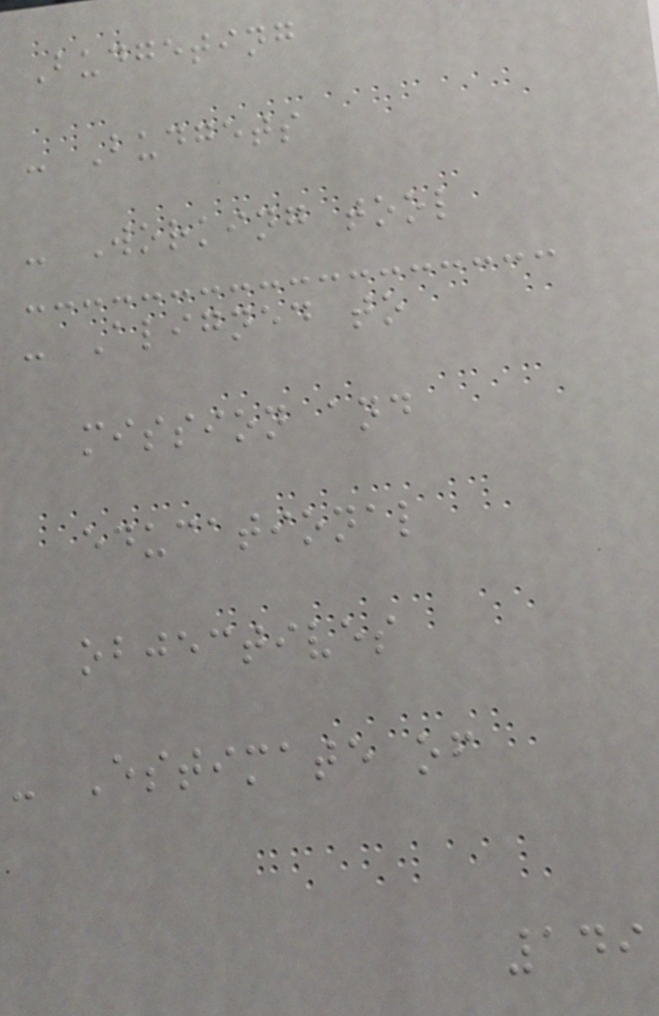Budgeting
- Budgets
- Working tool
- Aligned to
mission and
educational
objectives
- Estimate of
149
